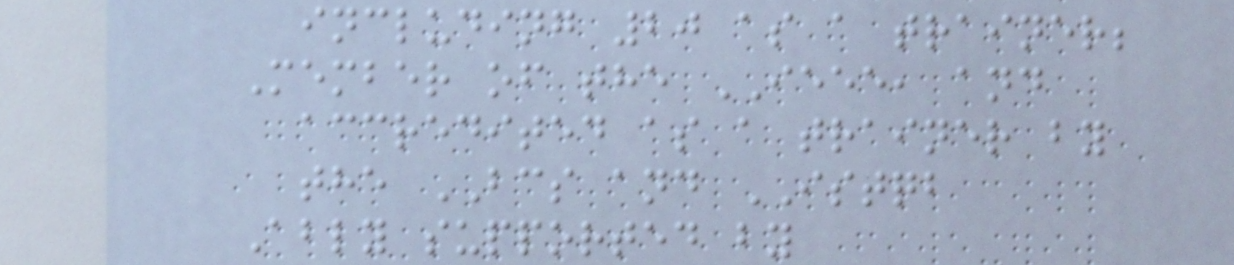including 20 as a trainer;
Member of the IEEE, and
accredited as a trainer by
the BCS and ISTQB
Ably supported by
